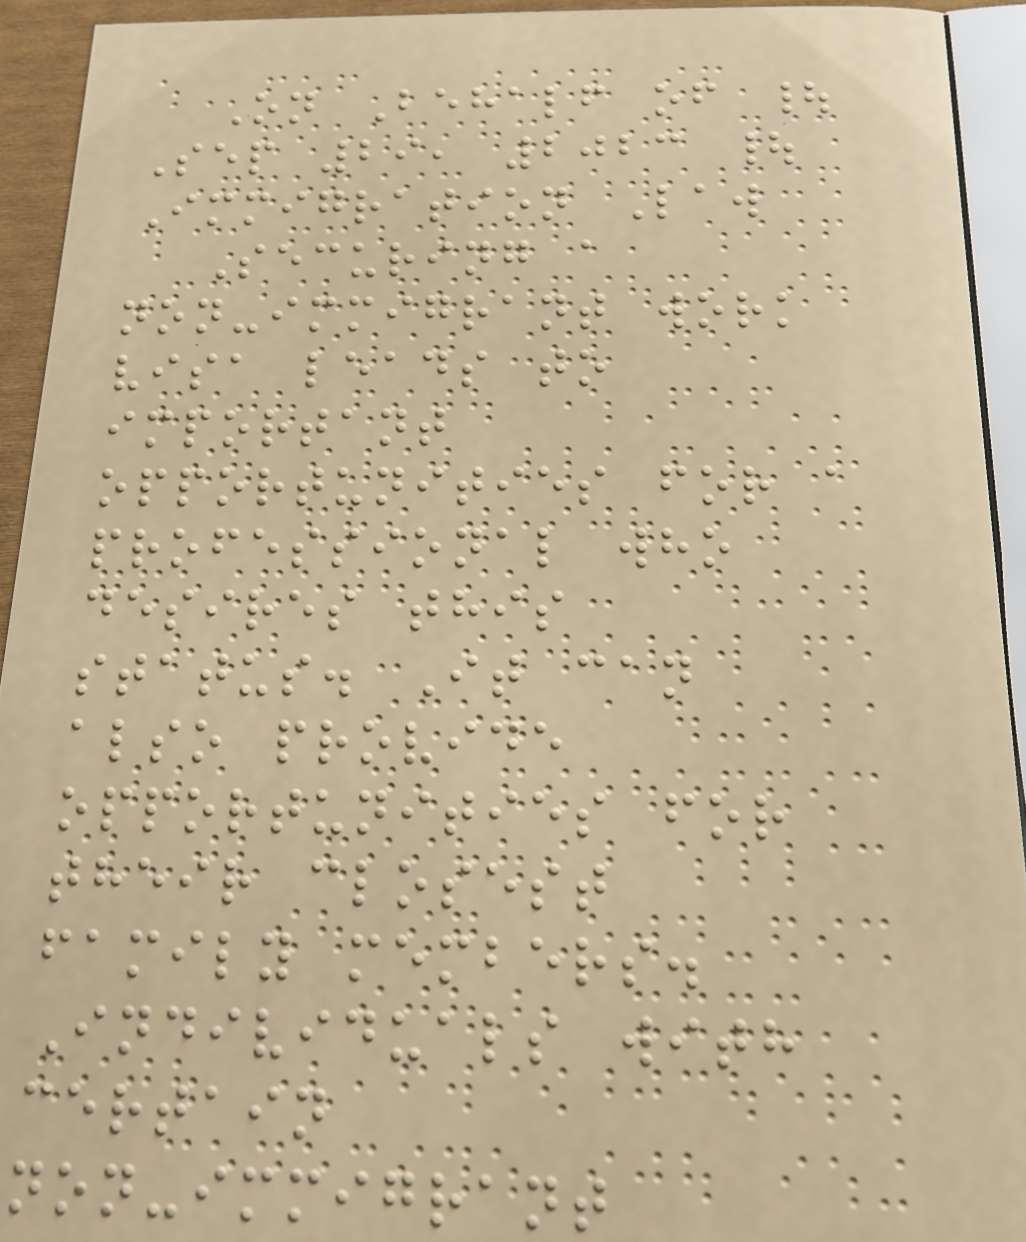On Behalf of |
Sep 29, 2023 |
Immigration Law
Securing a
non-immigrant work
visa leads to
important
opportunities for a
professional who
desires this
status. It can
also provide
opportunities for
their closest
family members.
Individuals with
certain
non-immigrant
